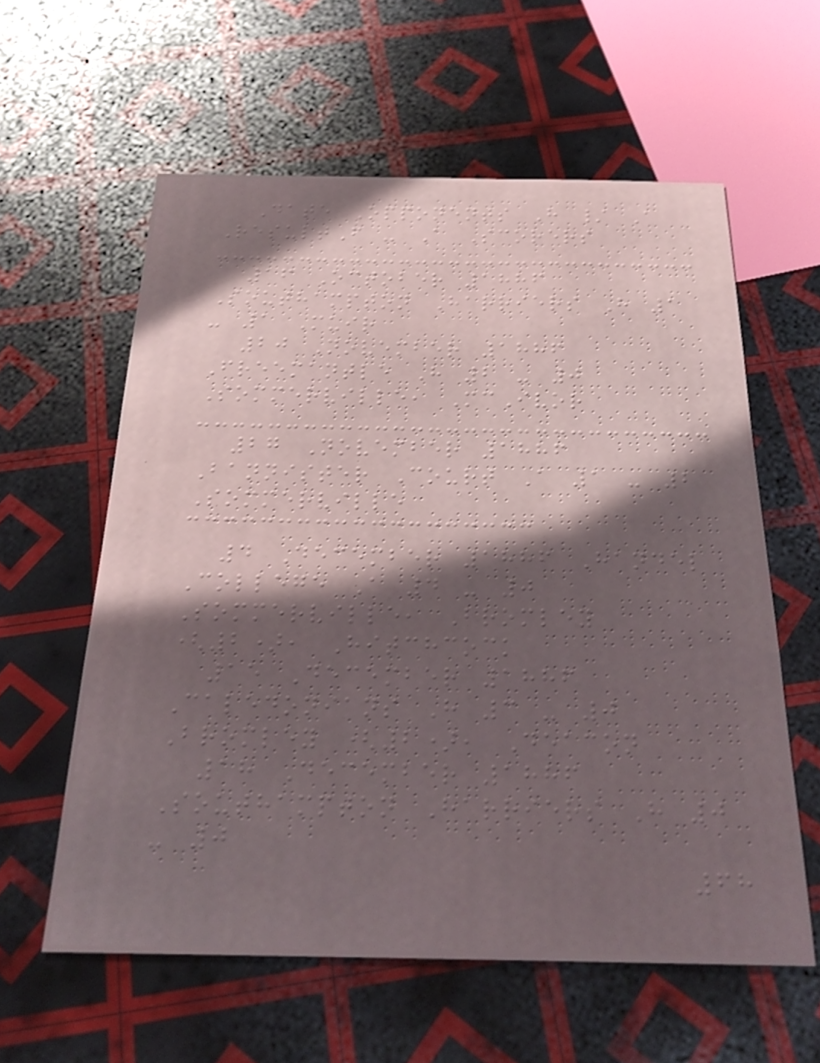Date Opponents H / A
ResultF - A Scorers
16 October 1886
Southampton Harriers H 1
- 1 Muir
20 November 1886
Freemantle H 2 - 0
Sommerville, McIvor
27 November 1886
Bannister Court A 1 - 2
Sommerville
4 December 1886 Handel
College A 4 - 0
Sommerville, Bromley
(2), Hitchcock
15 December 1886
Caledonians H 3 - 0
Bromley (2), Deacon
18 December 1886
Southampton Harriers H 0
- 0
68
